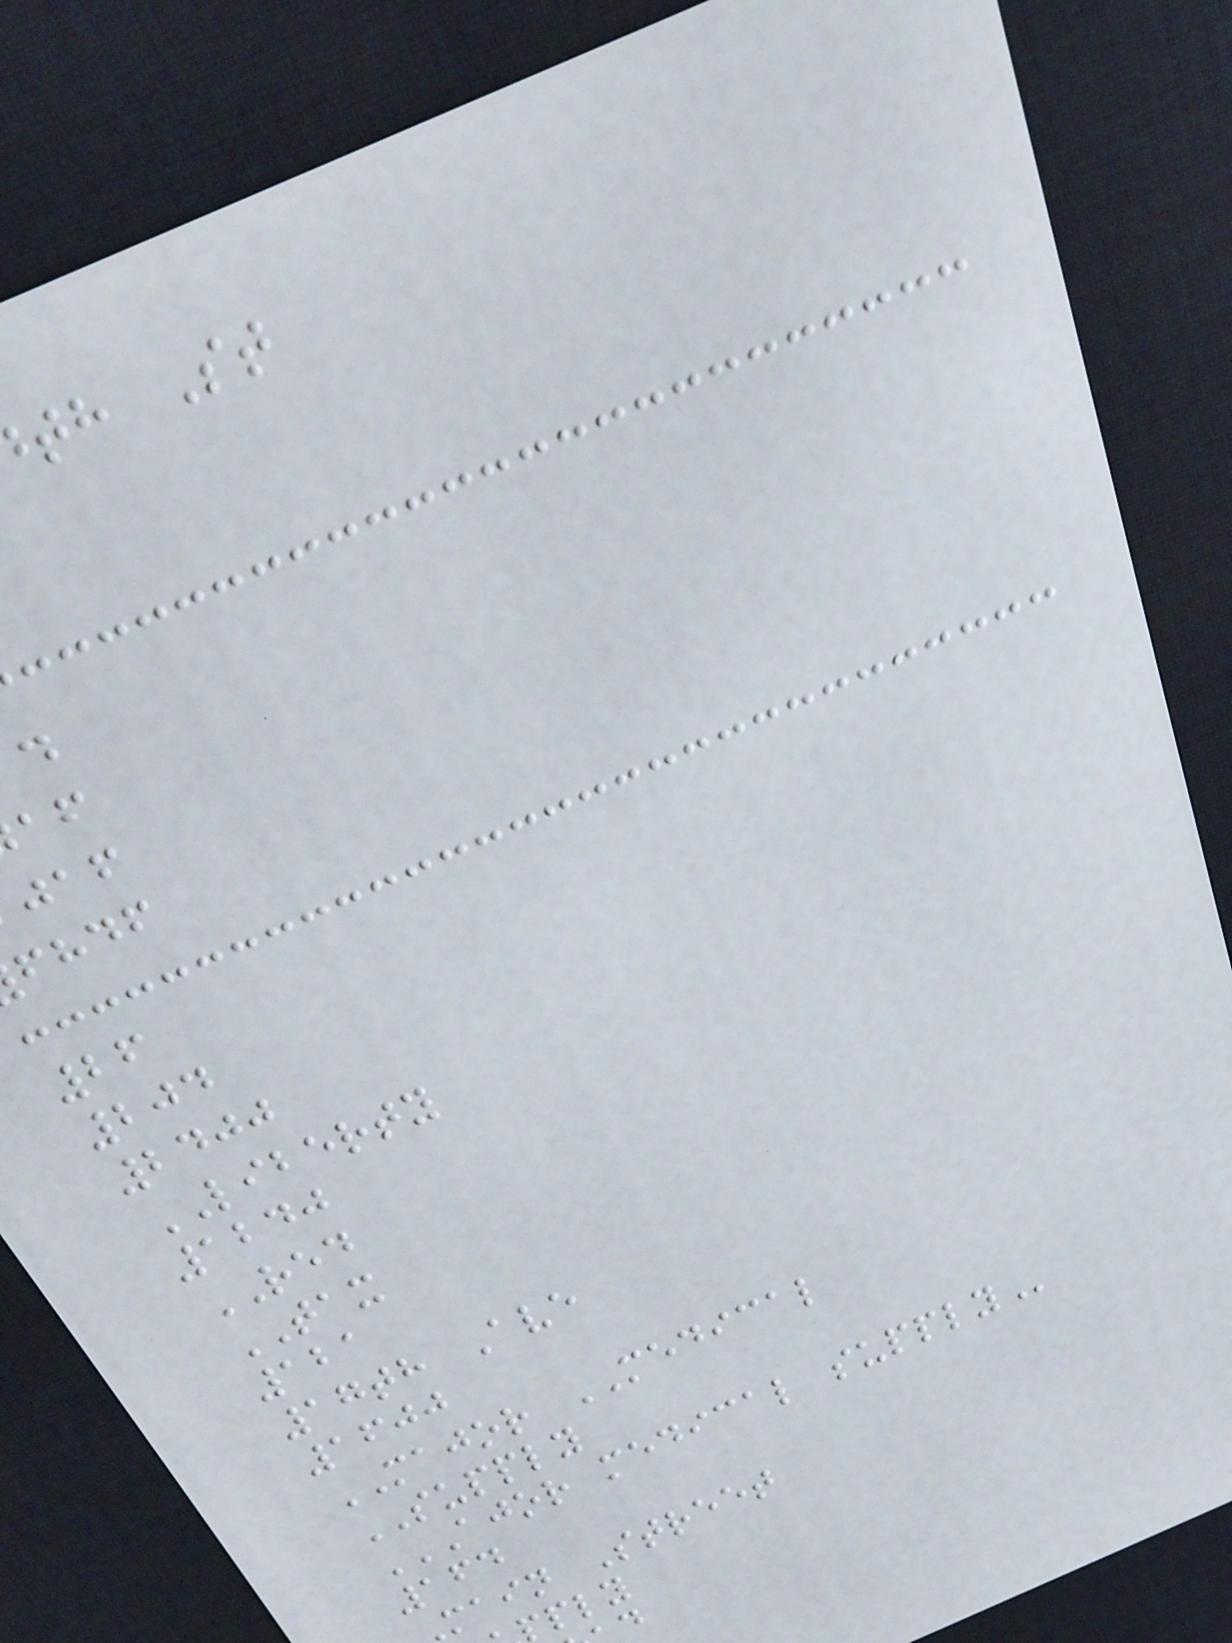th St
fhdf
26
204
2400
LIBERTY
1240
RED
TAX
121
17th Ave
1600
MAJOR MEDICAL
SUPPLY
AJOR MEDICAL SUPPLY
164
main Street
